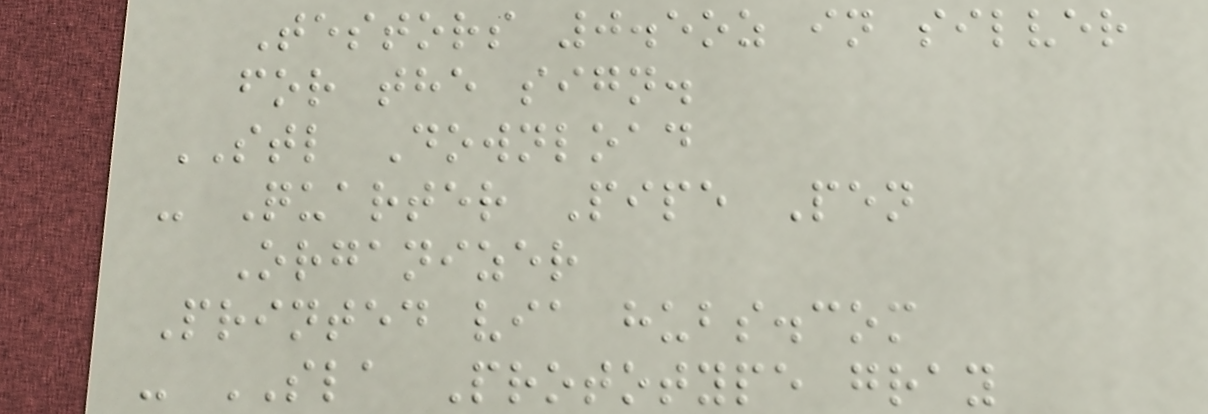Testors 0.5oz in silver
for the sign.
STL Download
- Quarter Pipe Pen
Organizer
Printed via hubs.com
- SLA Prototype gray
